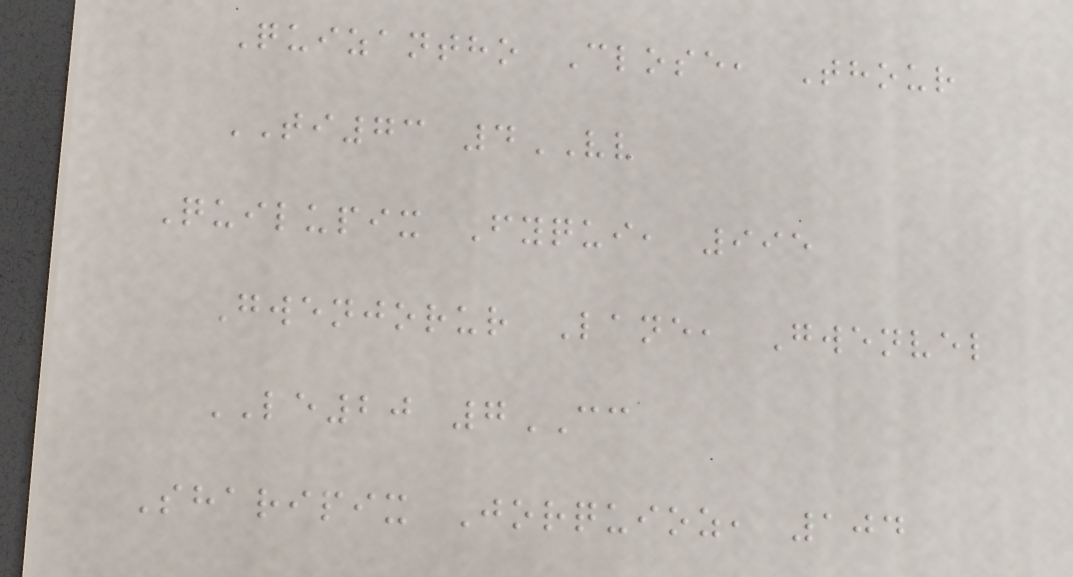Quizantho Close, Thour
TI73 4VV
Quilupix Fyqui, 995
Gwenjorur Lane, Gwenvel
LE20 7CC
Sharipix Jorquioz, 104
